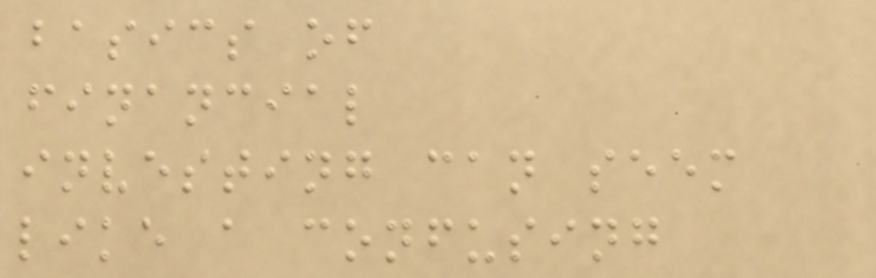basics of
financial
investing can seem
like a confusing
